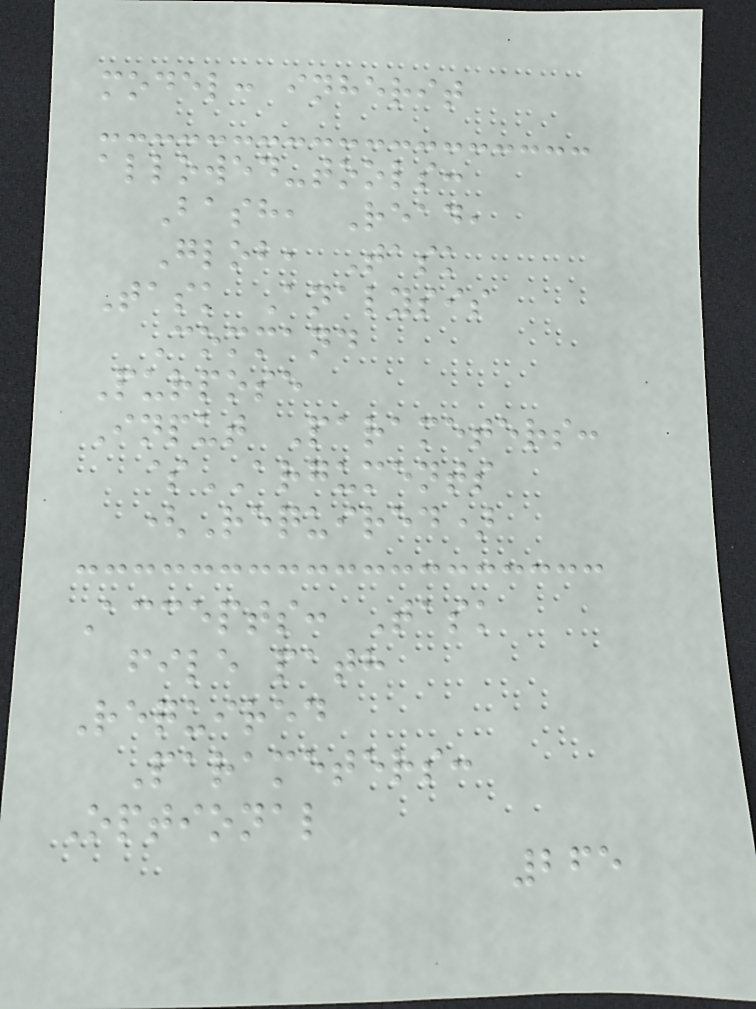model: inherit
allowed-tools:
Bash, Read,
Glob, Task
Task Analysis
Command
Purpose
Input Parameters:
$ARGUMENTS
(Required)
Accepts: Task
file path
Required
Parameters:
Optional
265
